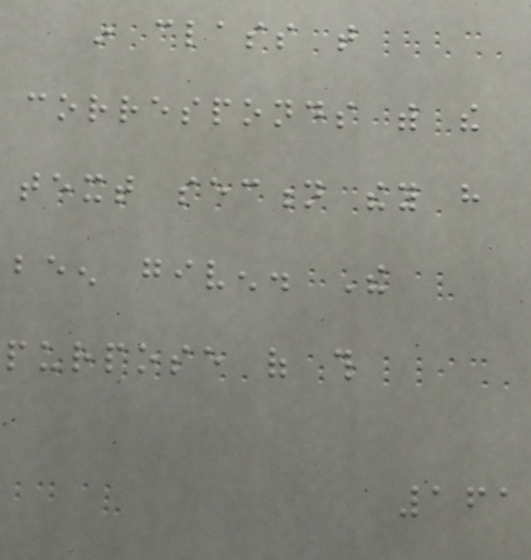in class that
corresponds with the
text section they have
been given. The
purpose of this
161
